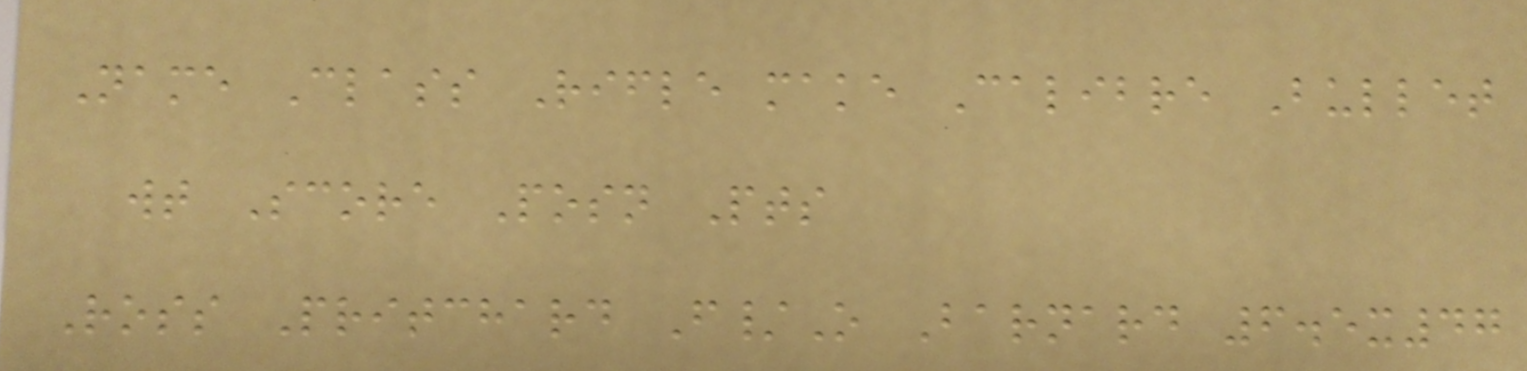Name Class Rifle make Calibre Bullet
wt Score Posn Pts
Ross Pritchard F/O Barnard 6.5x47
